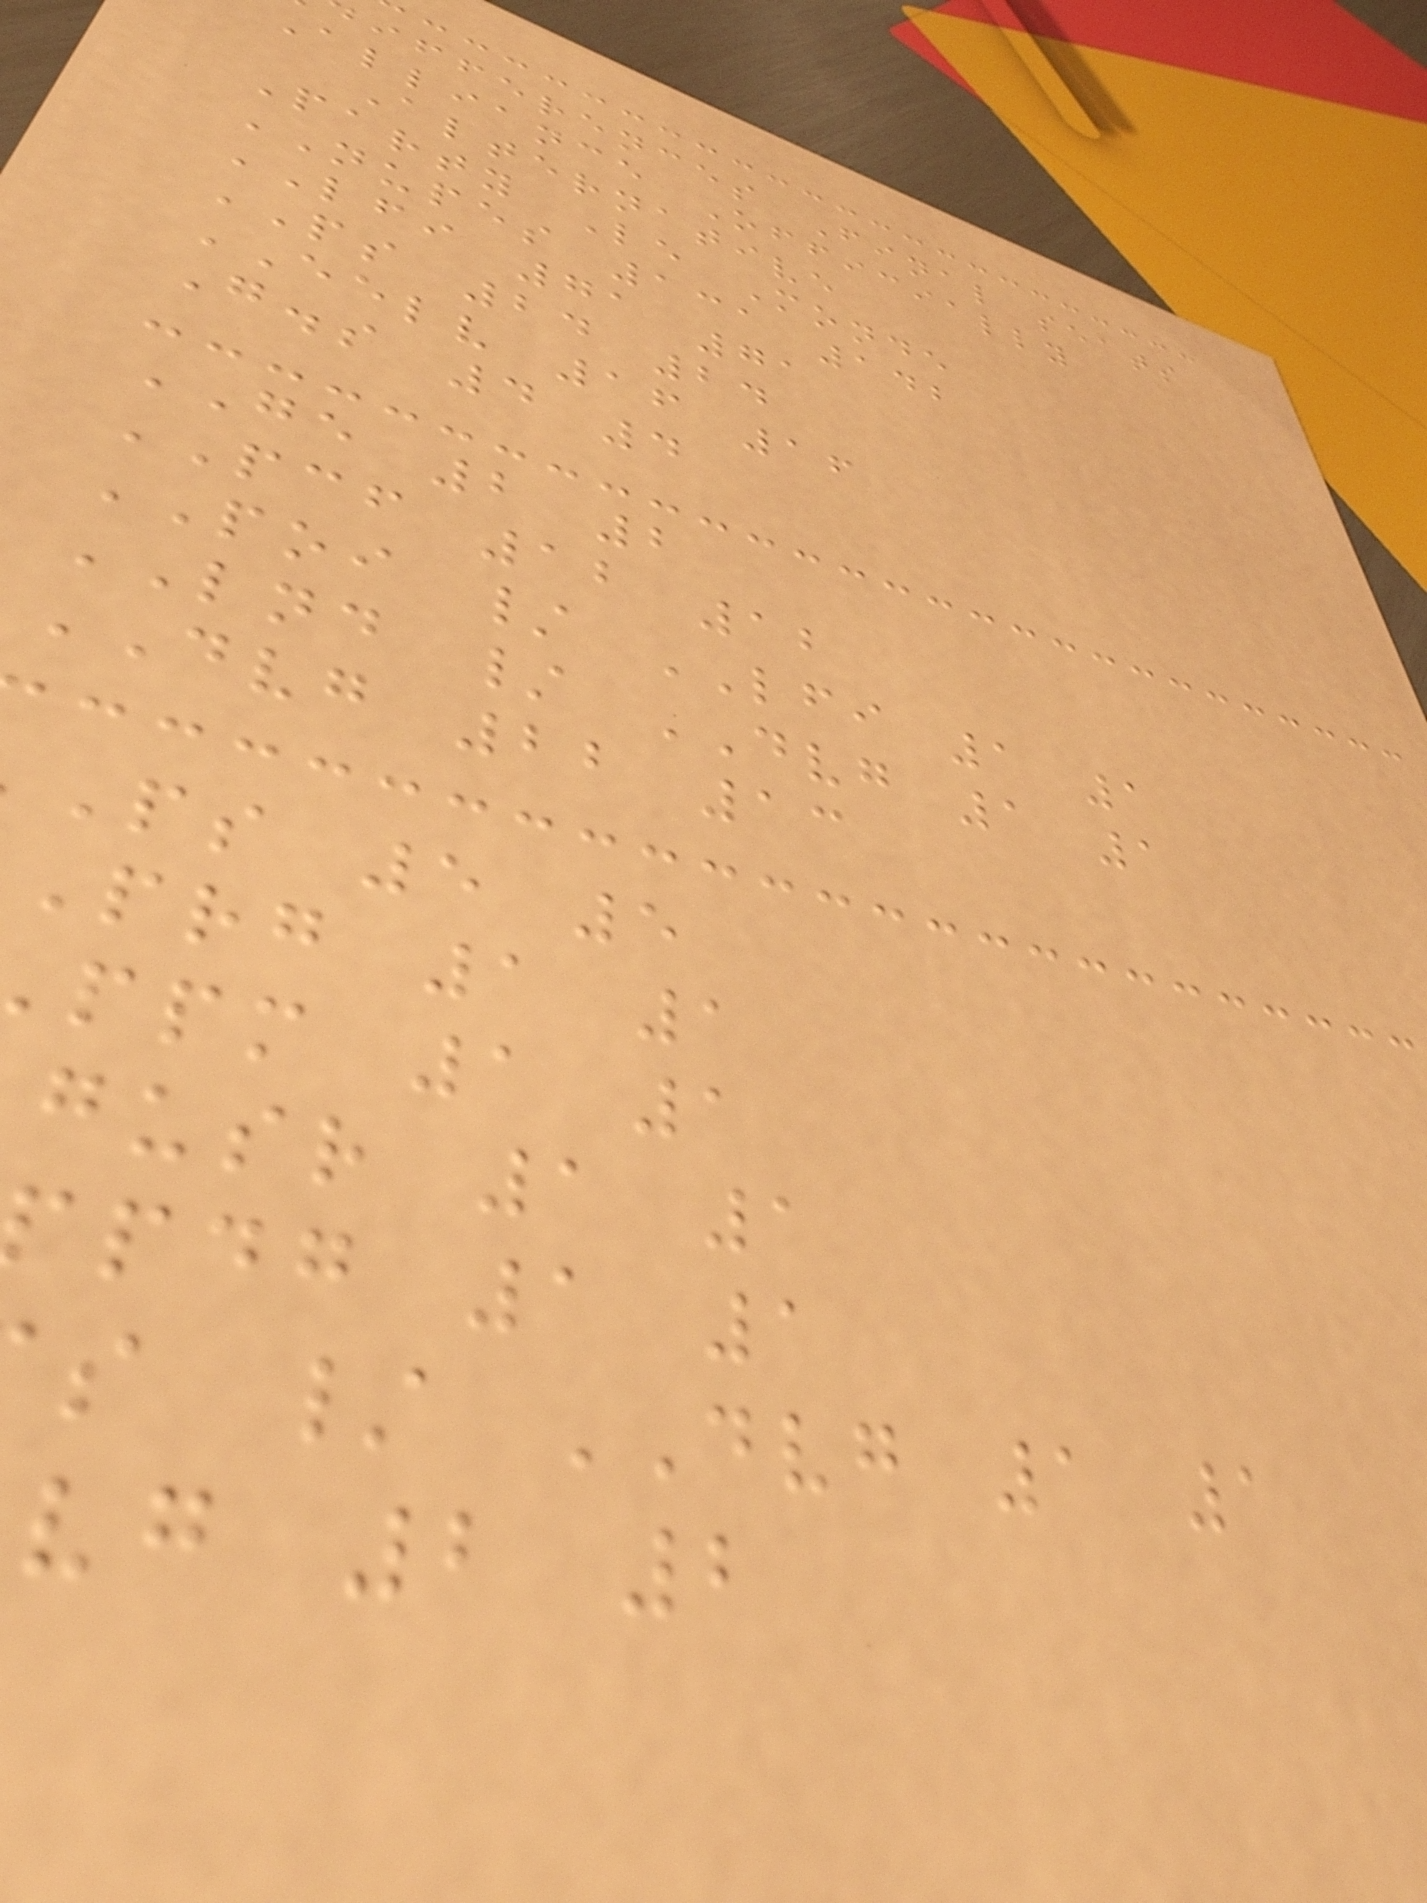ifferences Final seats
Alliance Officially
Alternative
Party Le Monde
NUPES 131 142
LFI 71 71
PS 24 24
EELV 16 16
G.s 4 4
GE 2 2
PCF 12 12
POI / LFI 1 1
LND / DVG 1 1
DVG 22 13
ps 5 5
prg 1 1
ppm 1 1
gusr 1 1
pdg 1 1
s / DVG 1 1
vg 2 2
